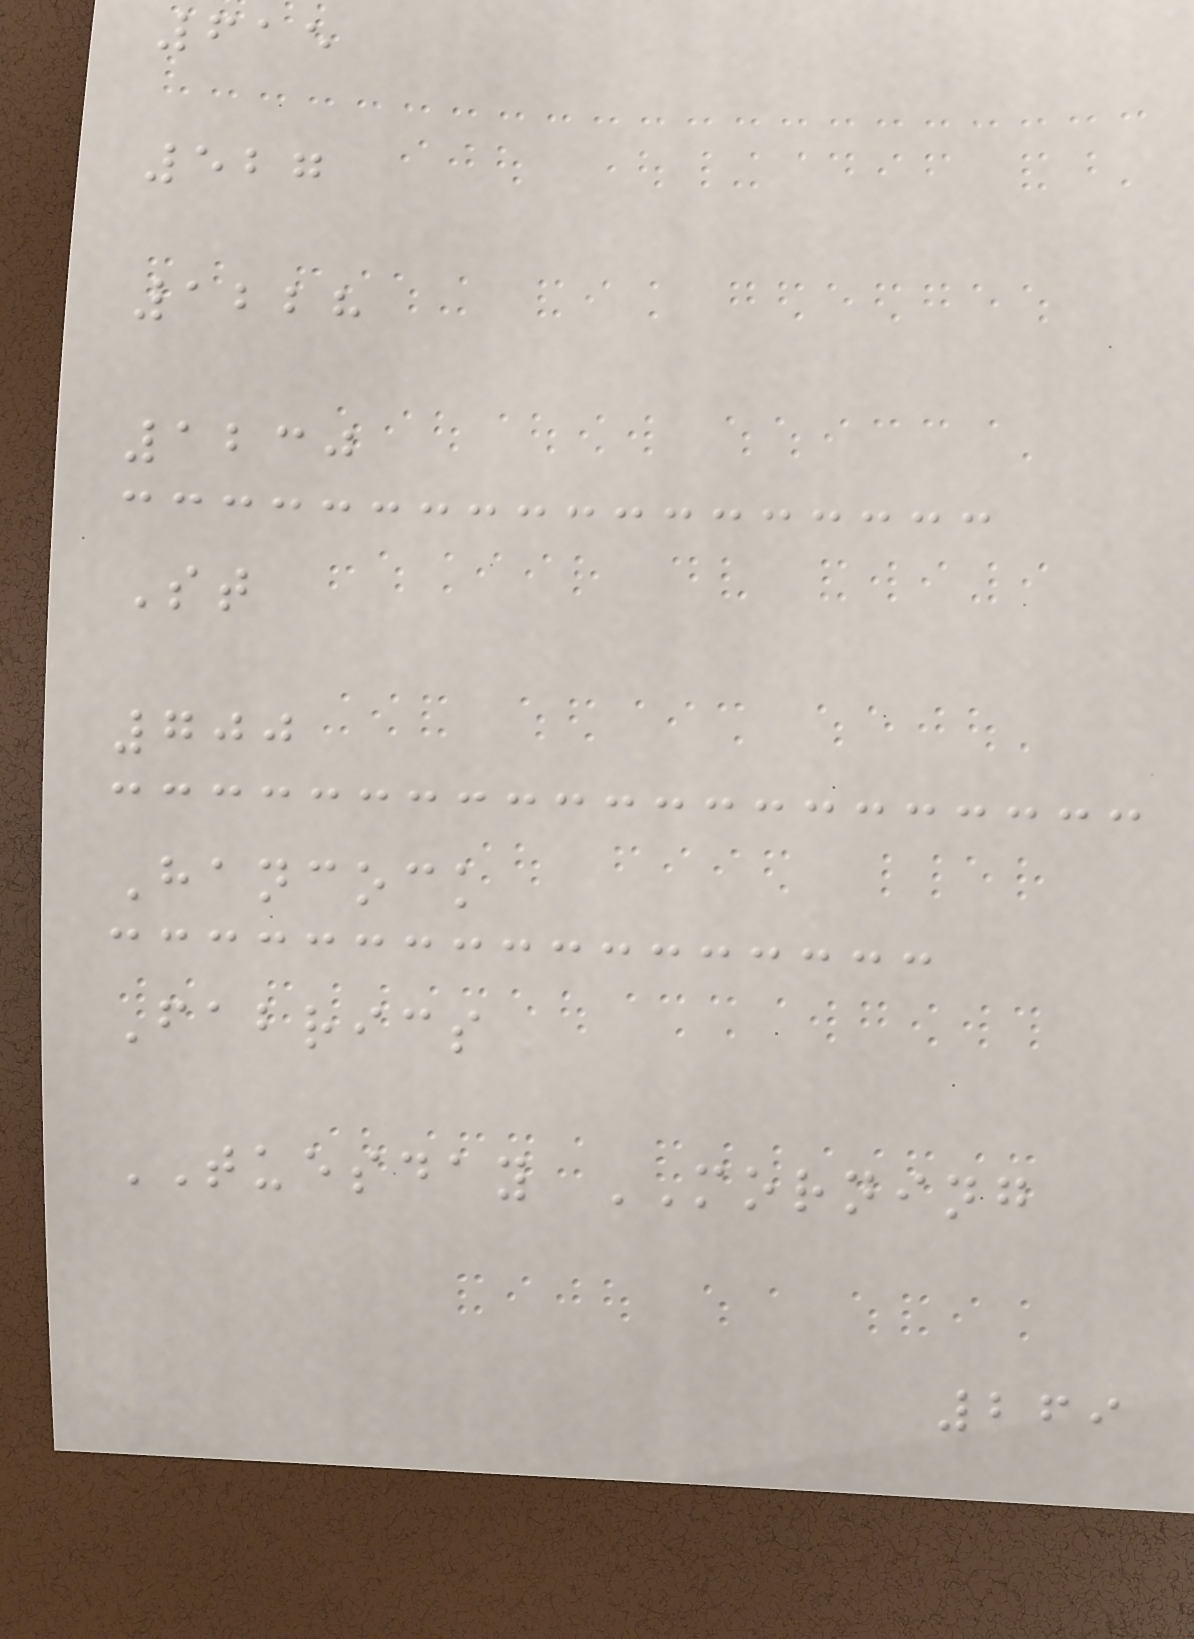615
527
1228
1230
St
700
Hancock
Fabrics
TUESDAY MORNING
269
